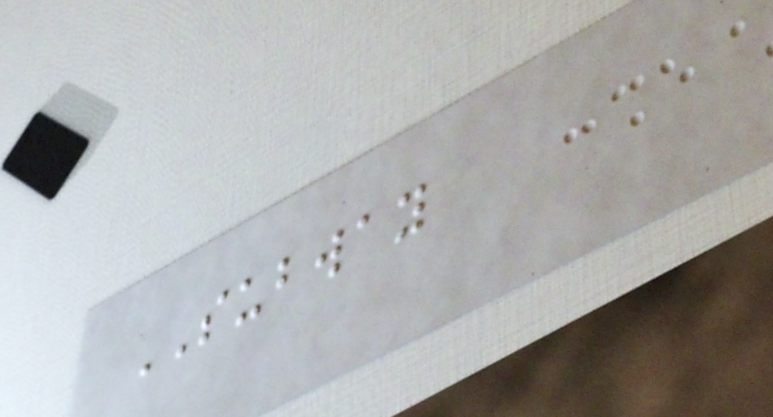SUBWAY
